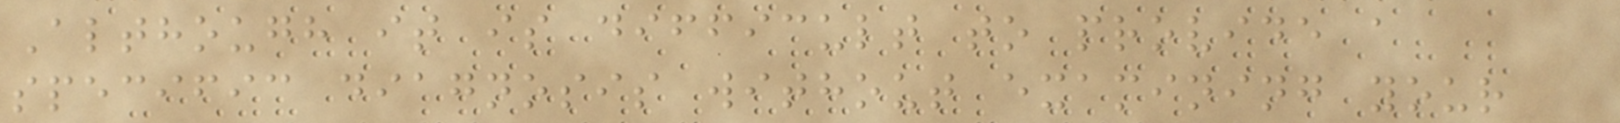Although it is difficult to provide a
specific diagnosis without examining your
